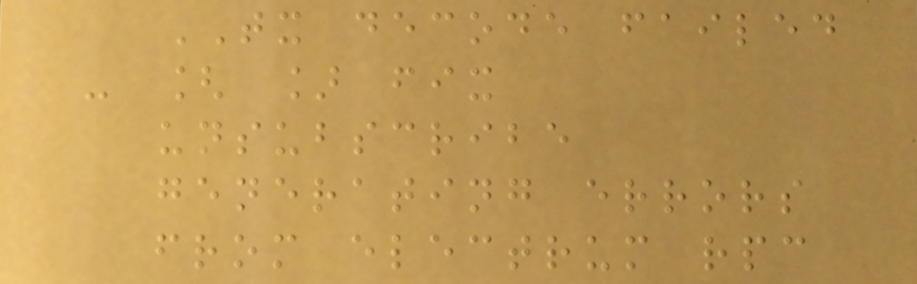TX decode failed
- [ ] fix
unsubscribe
generating errors
from electrum rpc
